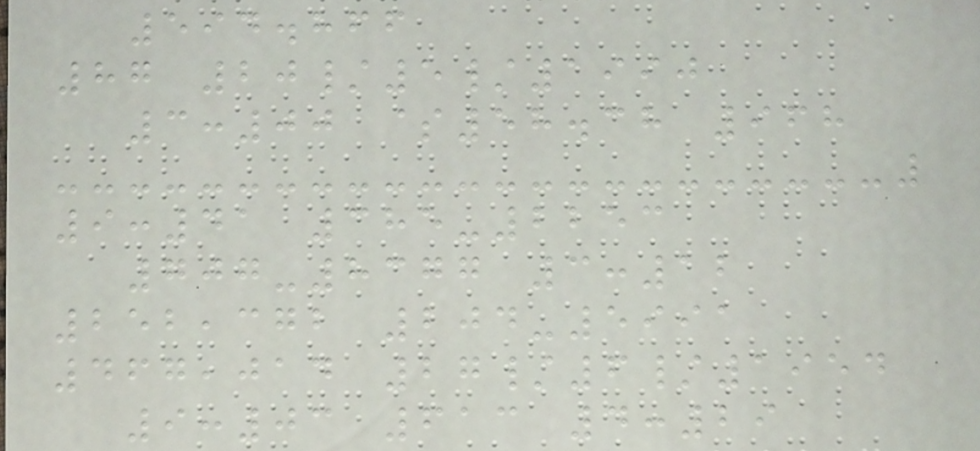594.866
87 20/5/1990
3:00 $58.38 968
9:41 385-2253
707-8377 3:12
252,372 204-5991
467,014 27/6/1954
9:03 613 4:29
